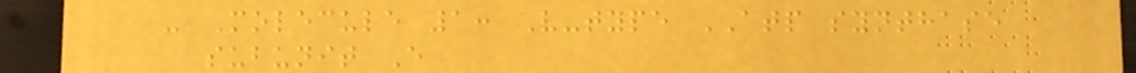- Molecule 1: V-type ATP synthase
subunit E
